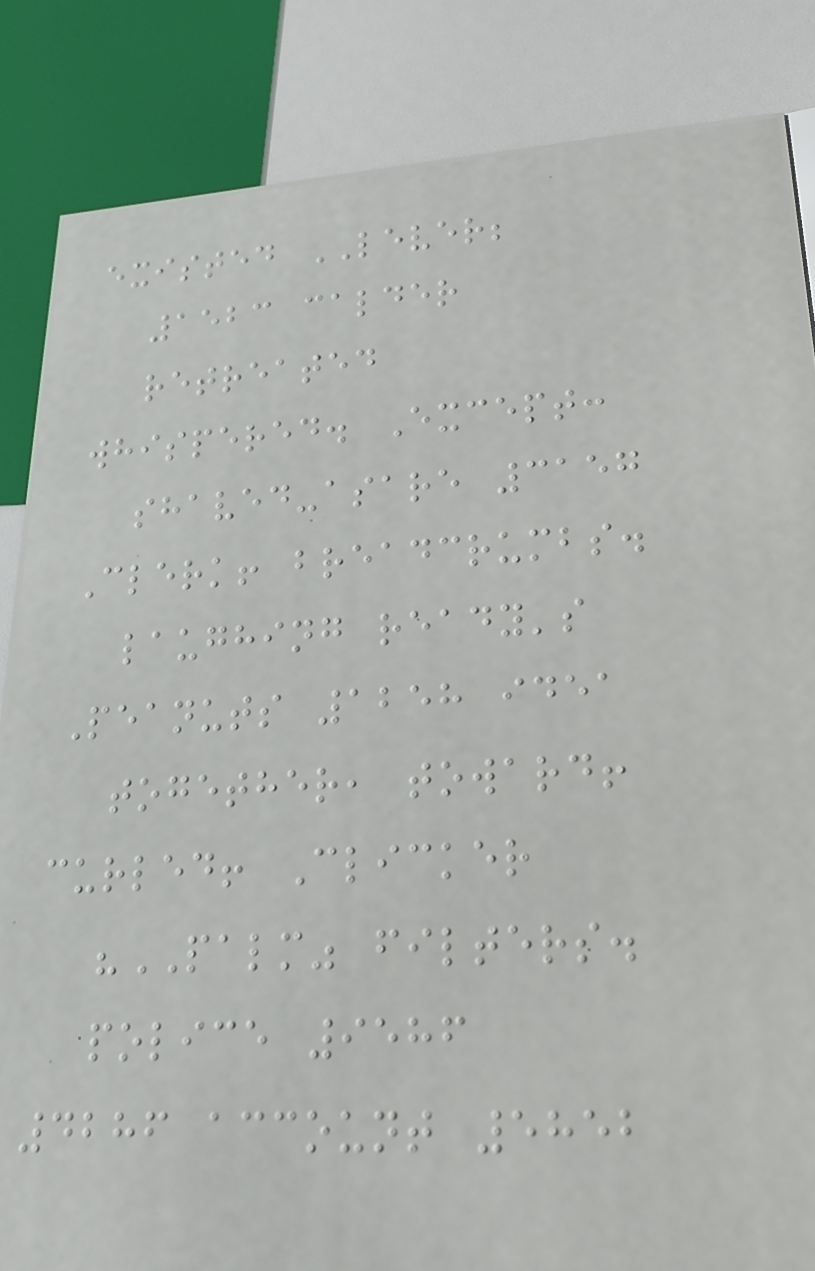existed LEVER;
1523 calder
retreated
whispered. Except:
shaved-asare 3157
Clerk! breadcrumbs.
laughing ready's
Peanuts 1258 idea
together, toward!
curled! Clicker
"PALM" filters.
police 9586
4286 account 5852
